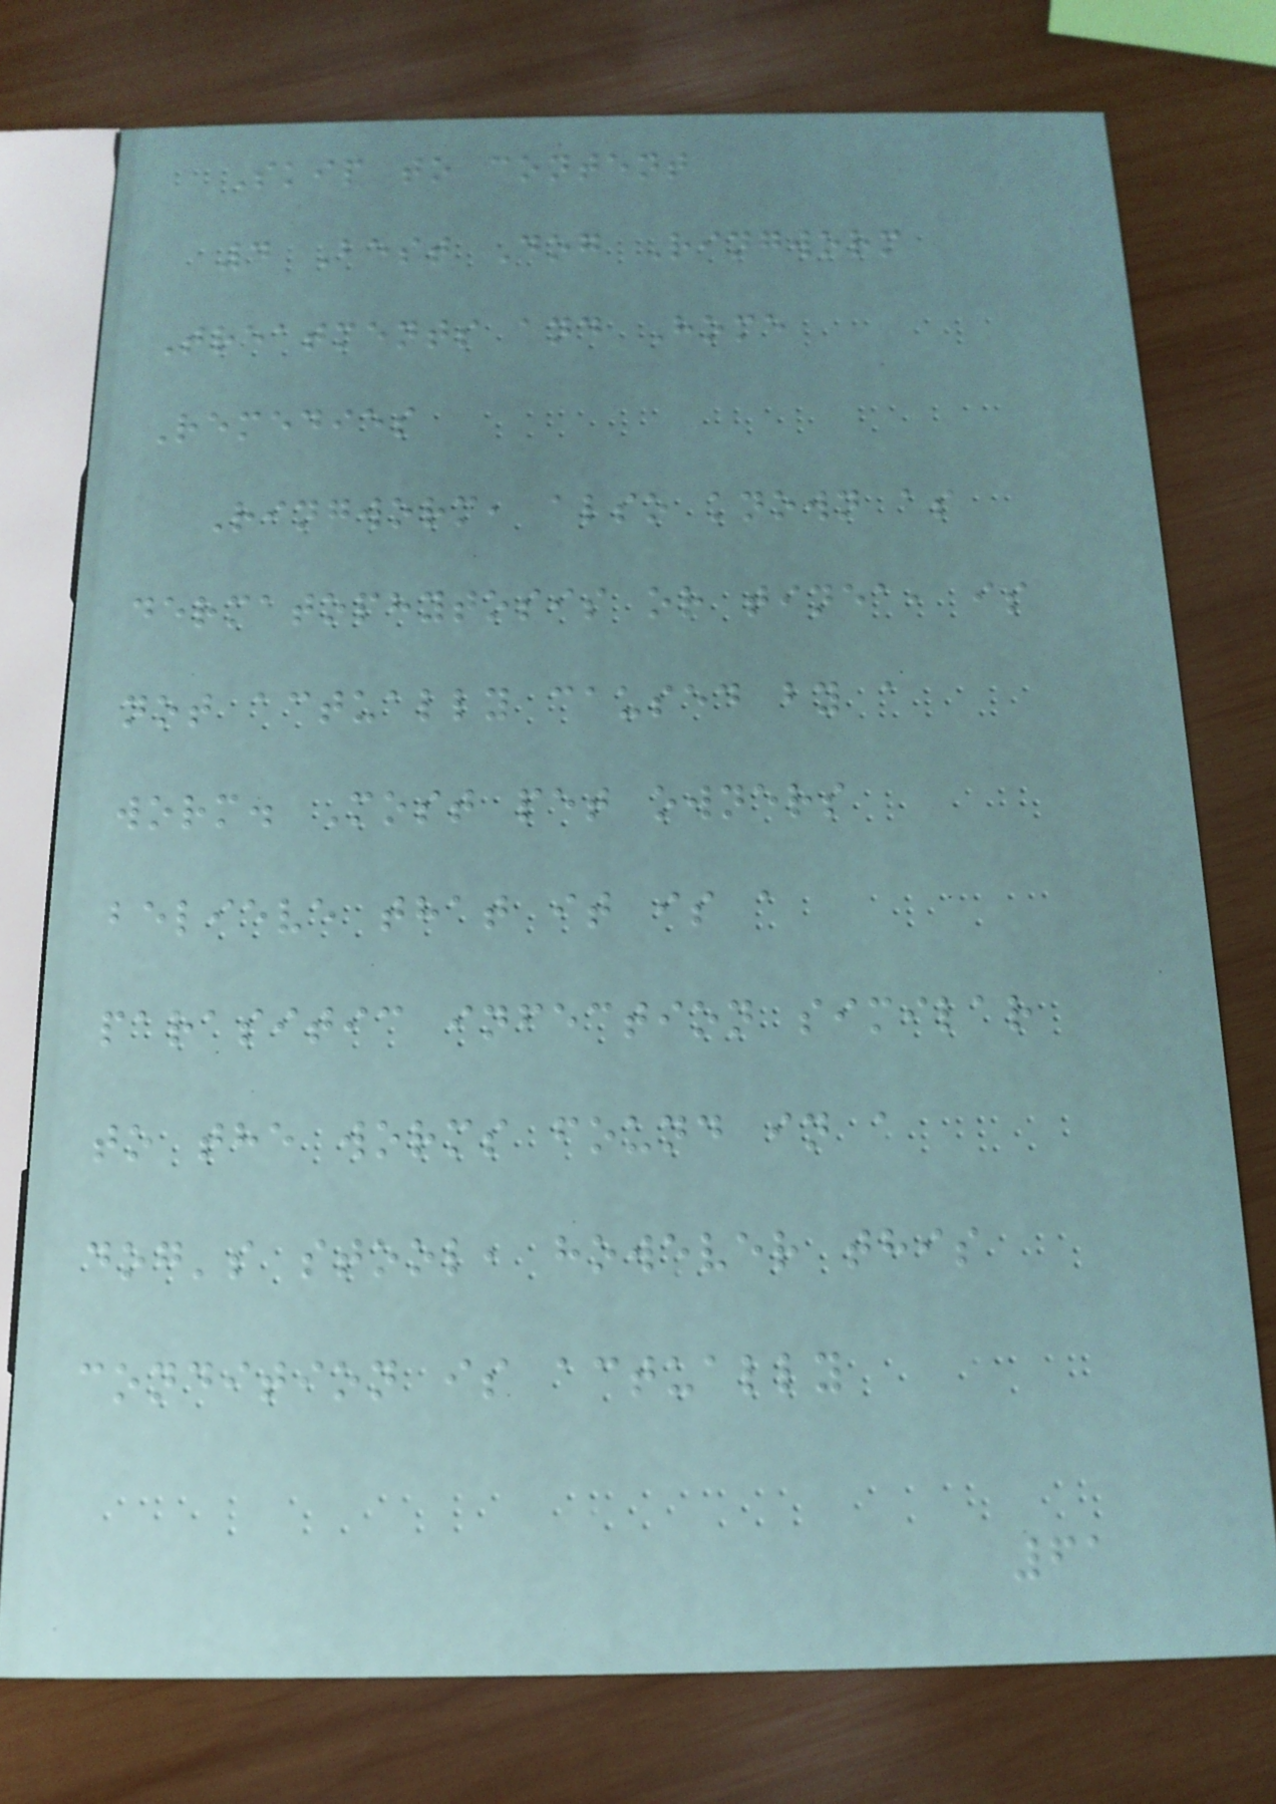Skip to content
4 Best Dog Ringworm
Treatments and Home
Remedies
Ringworm, also known as
dermatophytosis or tinea, is
not actually caused by a
worm. Most pet owners
believe that it is a
parasitic infection similar
to the worms found in a
dog's stool, however this
condition is actually
61
